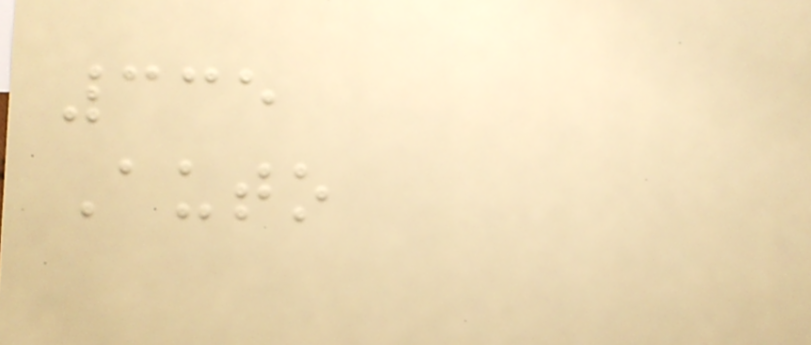335
Auto
